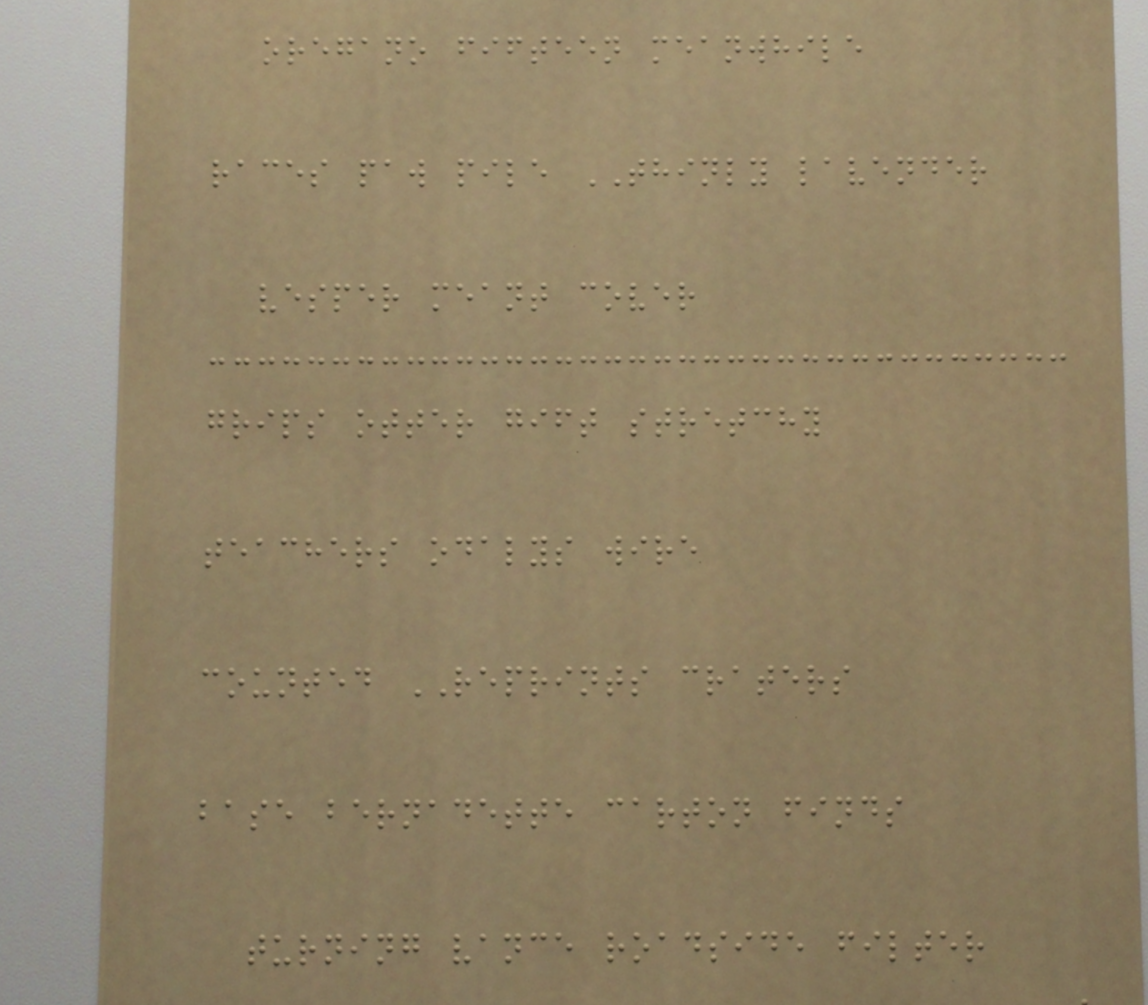oregano fifteen meanwhile
races paw pile THINLY lavender
vesper meant cover
grips otter gift stretchy
teachers odalys wire
counted REPRINTS craters
base bernadette carton finds
turning vance roadside filter
